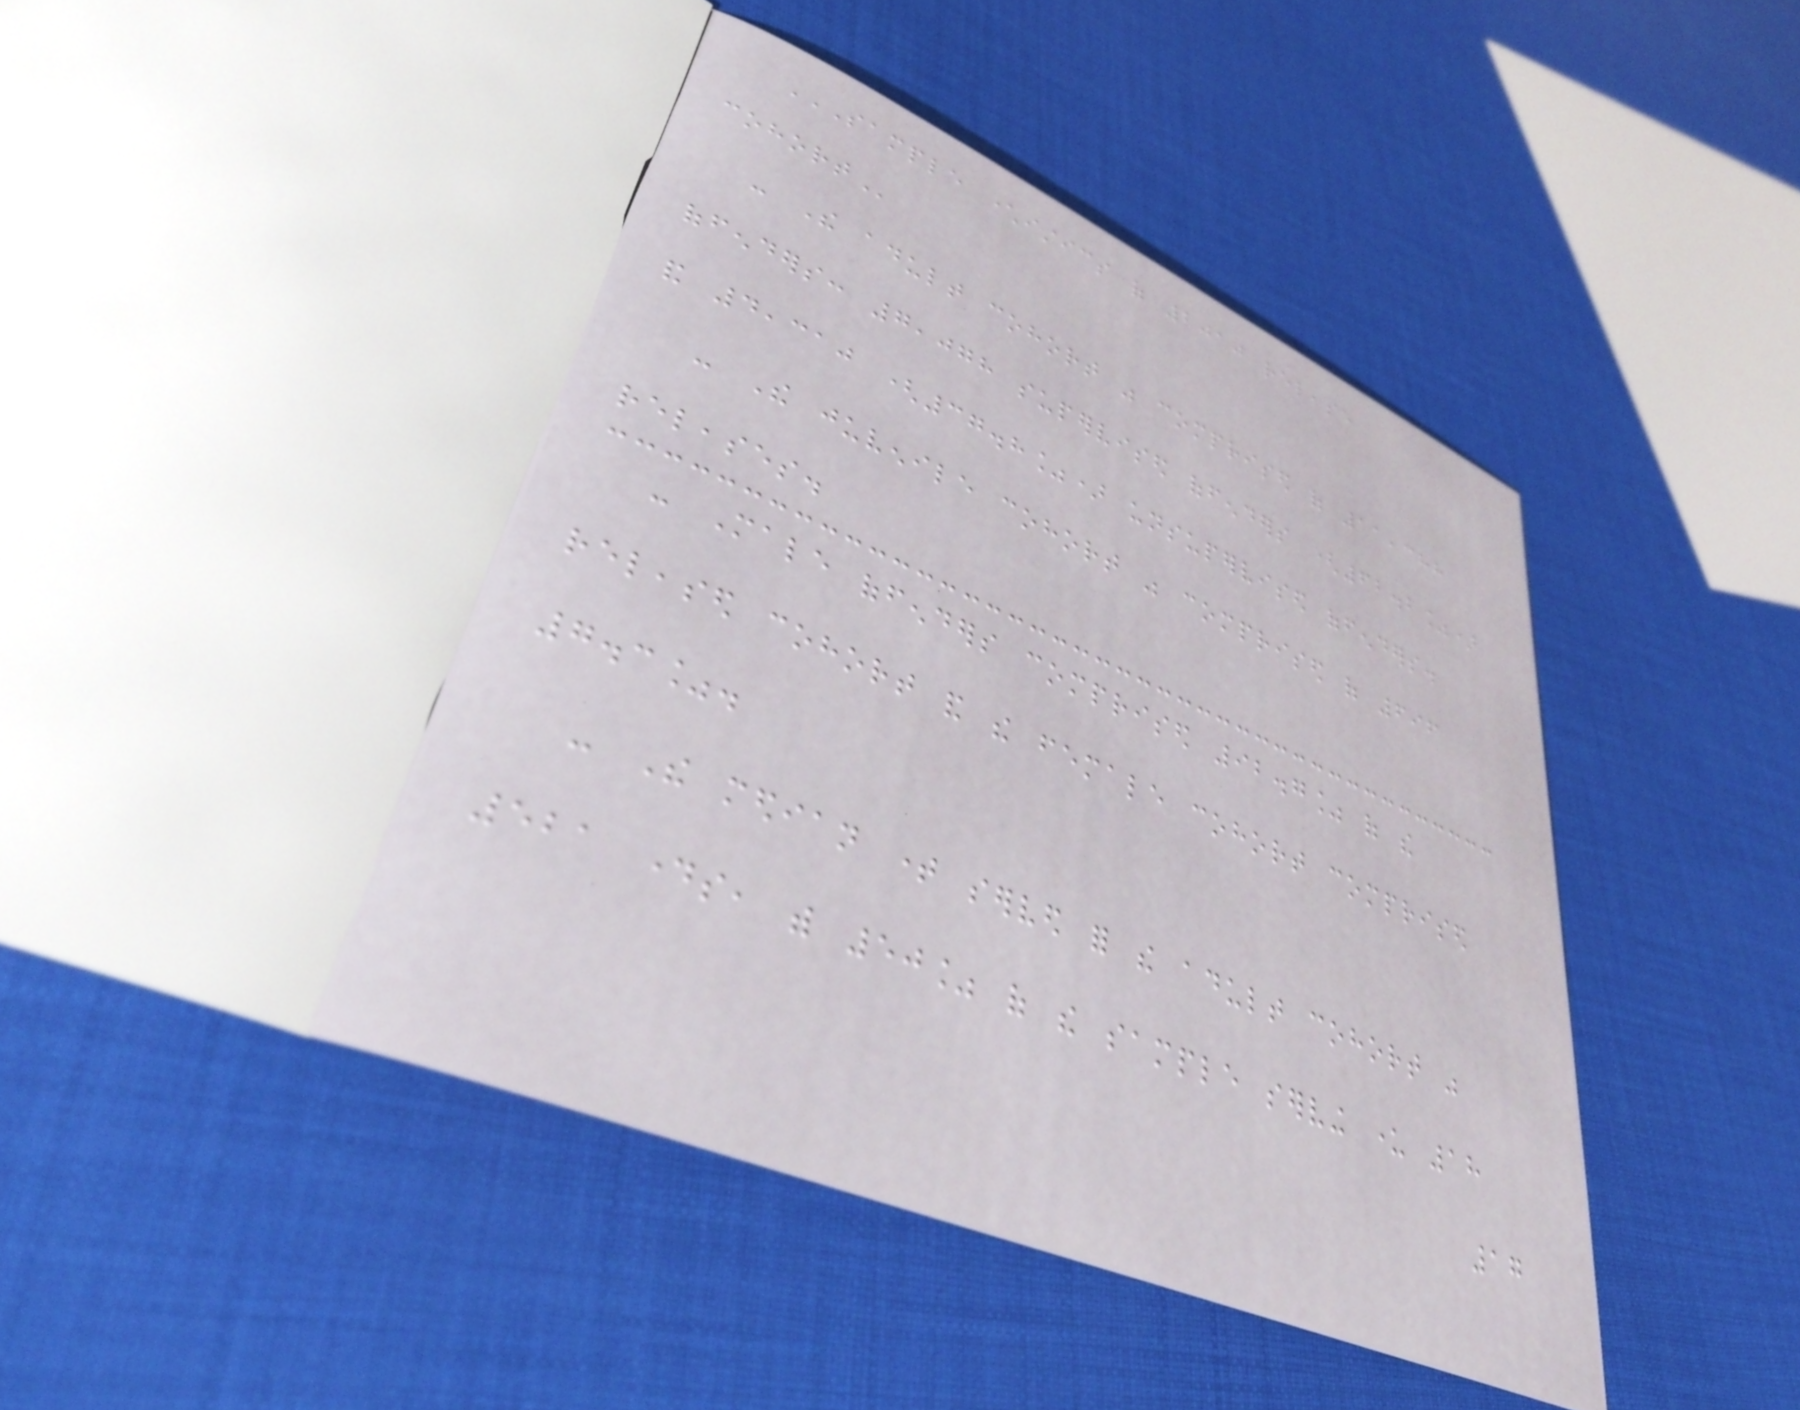SAMPLE CHARACTERISTICS OF 2010 RELEASE
COHORT
- The adult cohort was comprised of 11,388
offenders: 7,078 supervised offenders (62.2%)
and 4,310 (37.8%) unsupervised offenders.
- The juvenile cohort was comprised of 696
releases.
- Male offenders comprised 92.7% of the
released cohort and the female cohort comprised
7.3%.
- The median time served for the adult cohort was
521 days, with 50% of the sample serving under 18
17
